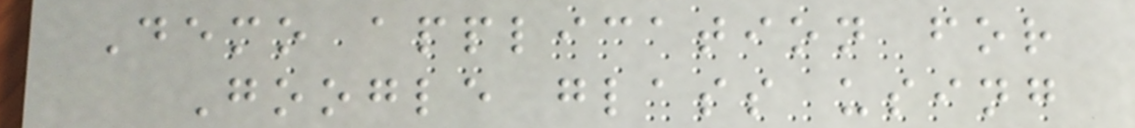Demo application for
Google glass using
